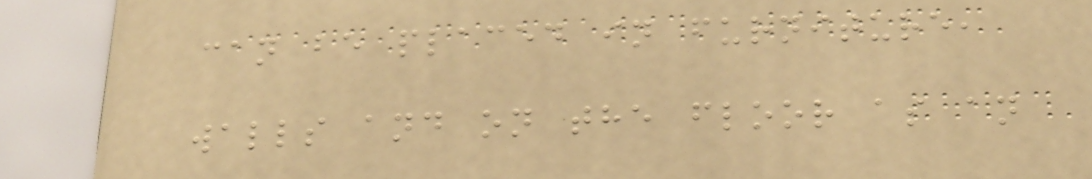can be placed in furniture,
walls and on the floor as an
